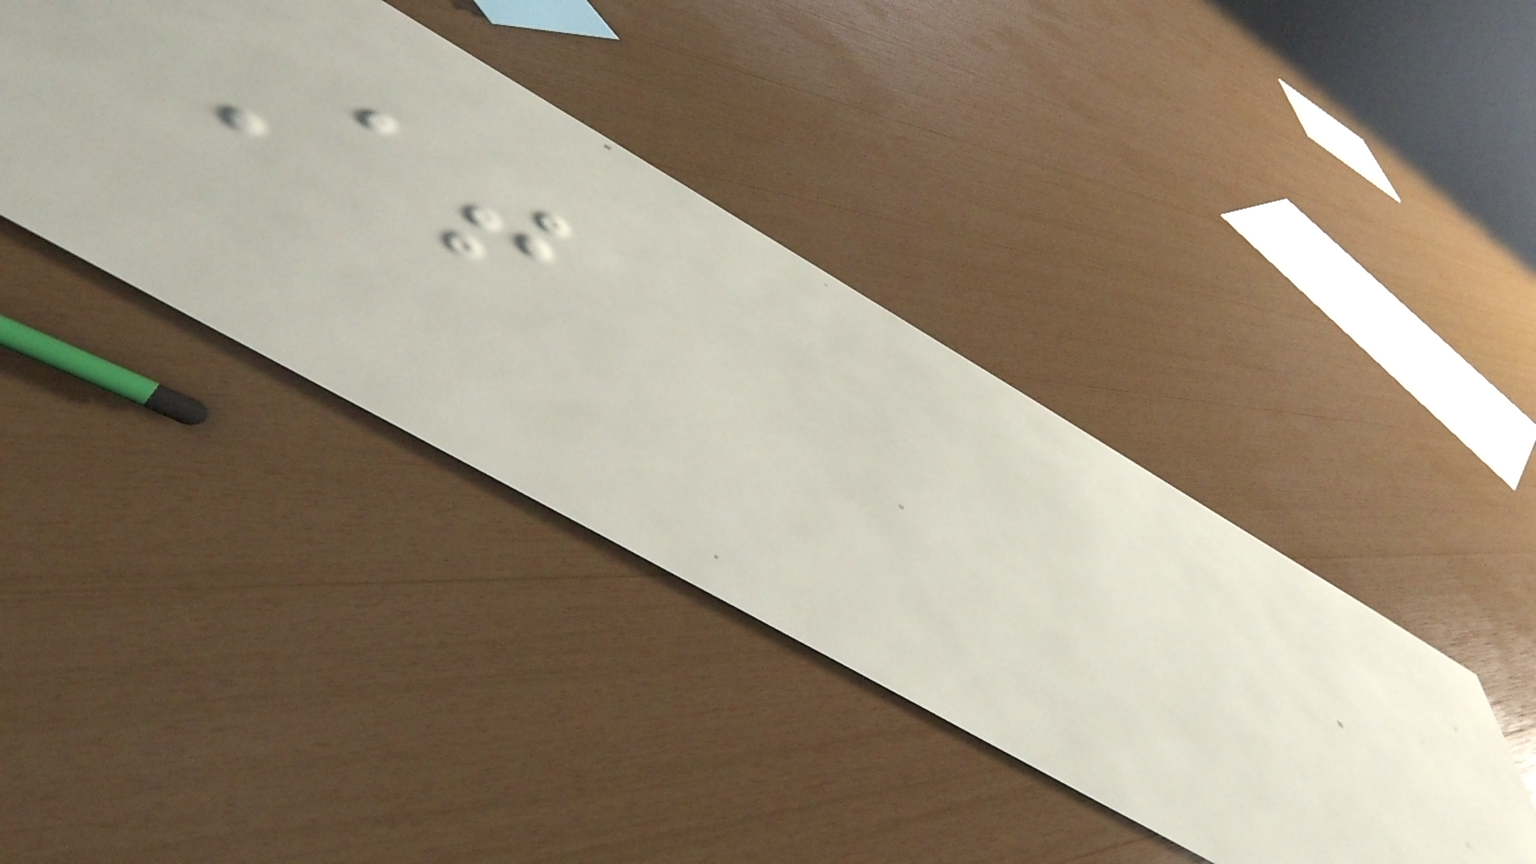At
